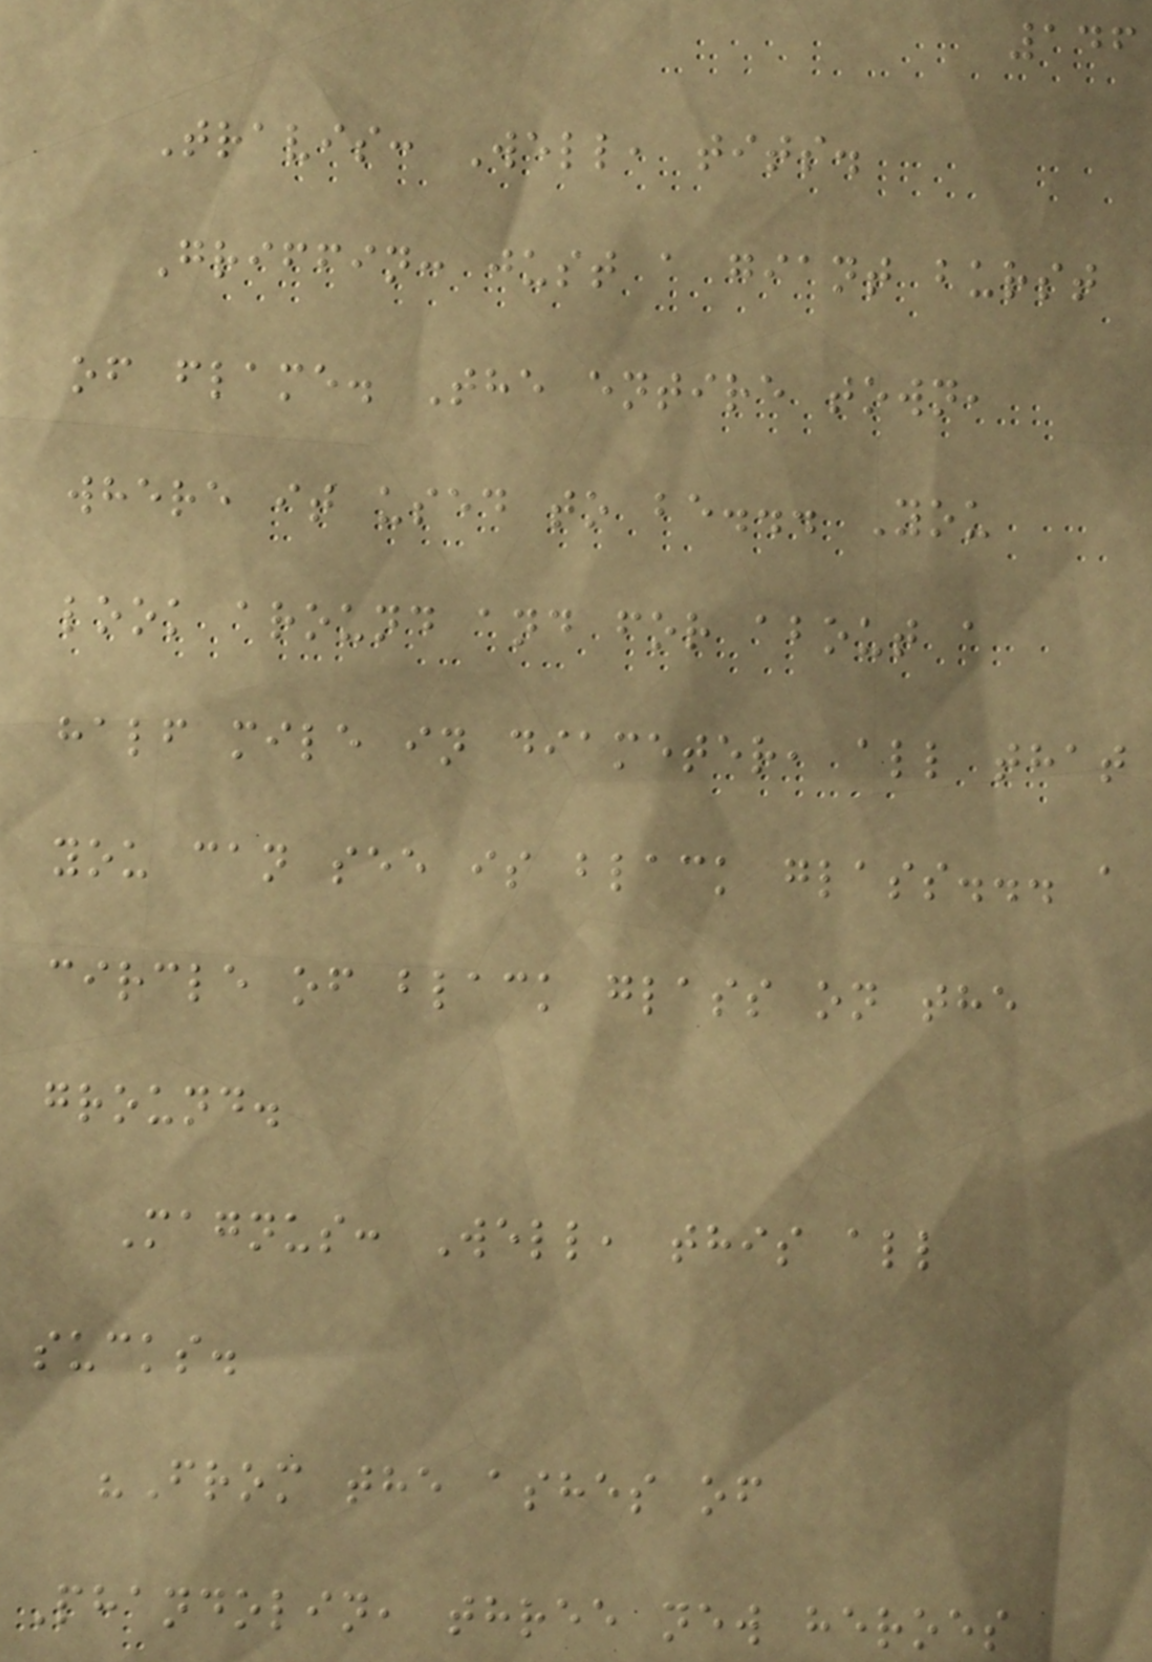146
Travis: Well, tits.
Griffin: just a giant burst
of flame. The entire town,
where it used to be... You
look around and for about a
half mile in diameter, all that
you can see is black glass... a
circle of black glass on the
ground.
Magnus: Well, this all
sucks.
"From the ashes of
Phandolin, three new heroes
